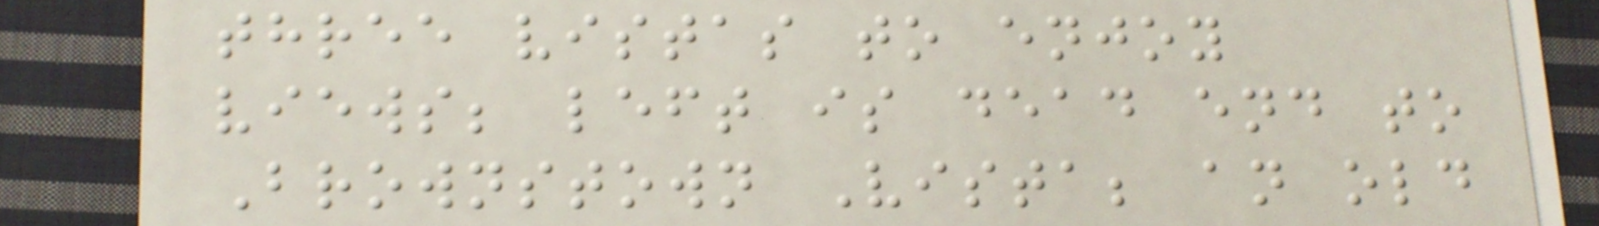three vistas to enjoy
views; left is dead end to
Brownstown Vista; an old
